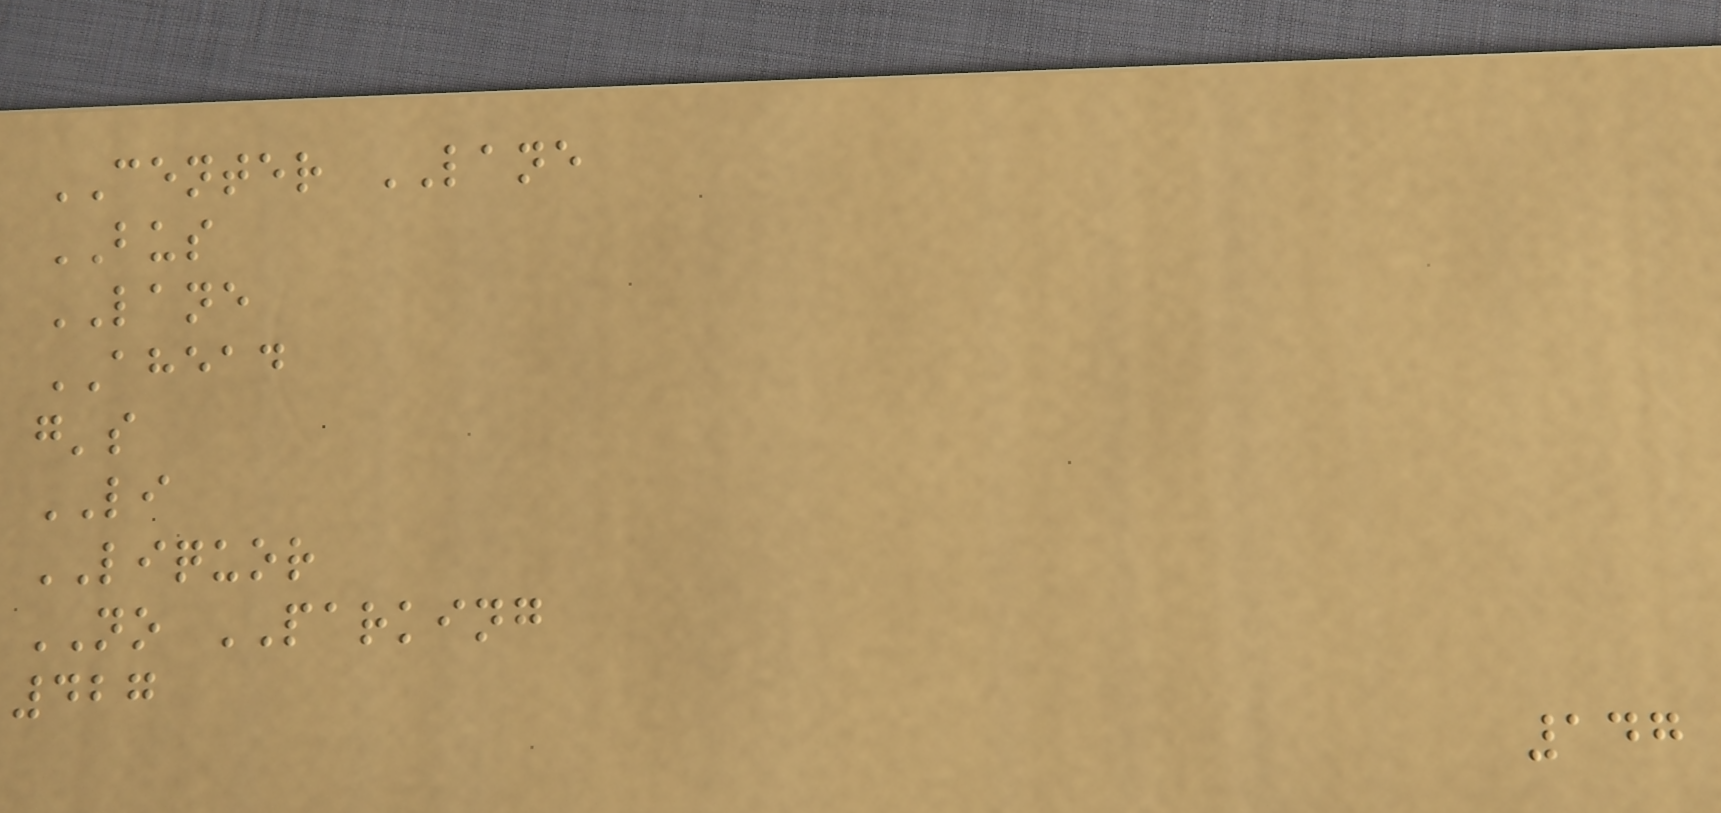CENTER LANE
BUS
LANE
AHEAD
g's
LI
LIQUOR
NO PARKING
427
147
